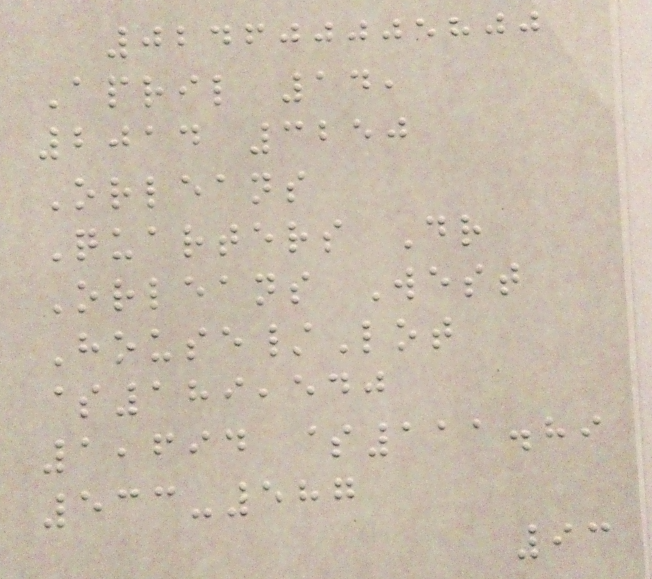024600005800
April 14,
2014 3250
Orleans
Quarters Dr
Orleans West
House/Lot
$189,540
1,694 $111.89
533-587
93
